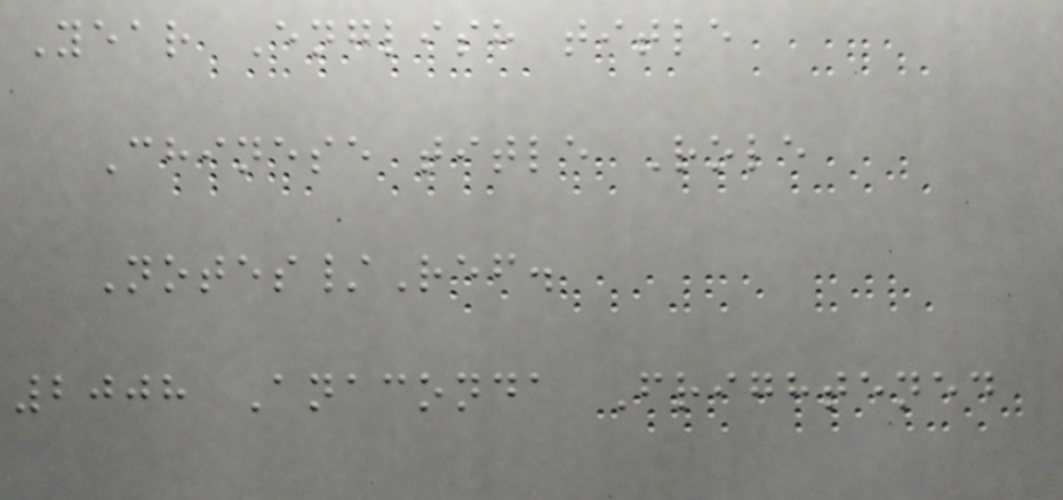Year English title
Chinese title Role
Notes/Ref.
2008 Anaconda Frightened
